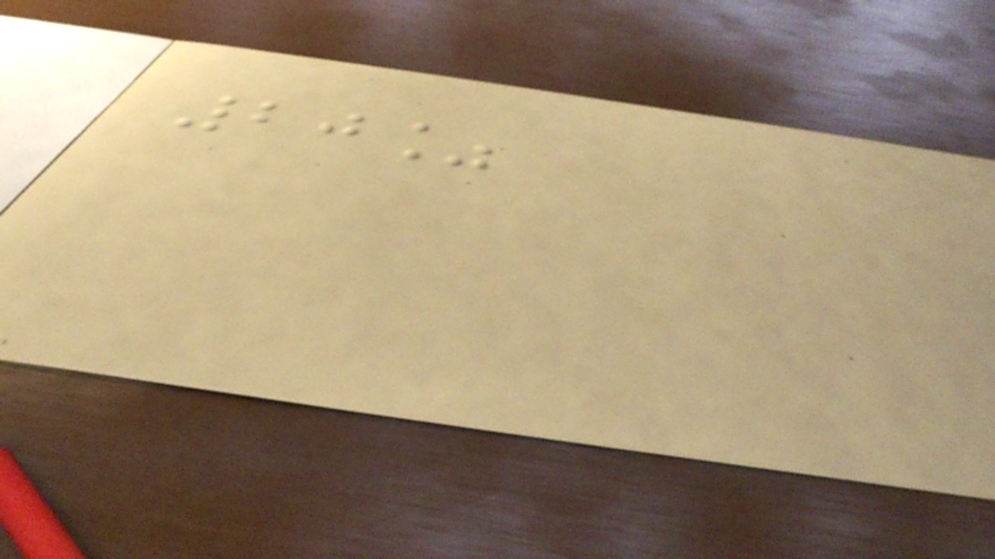20%
